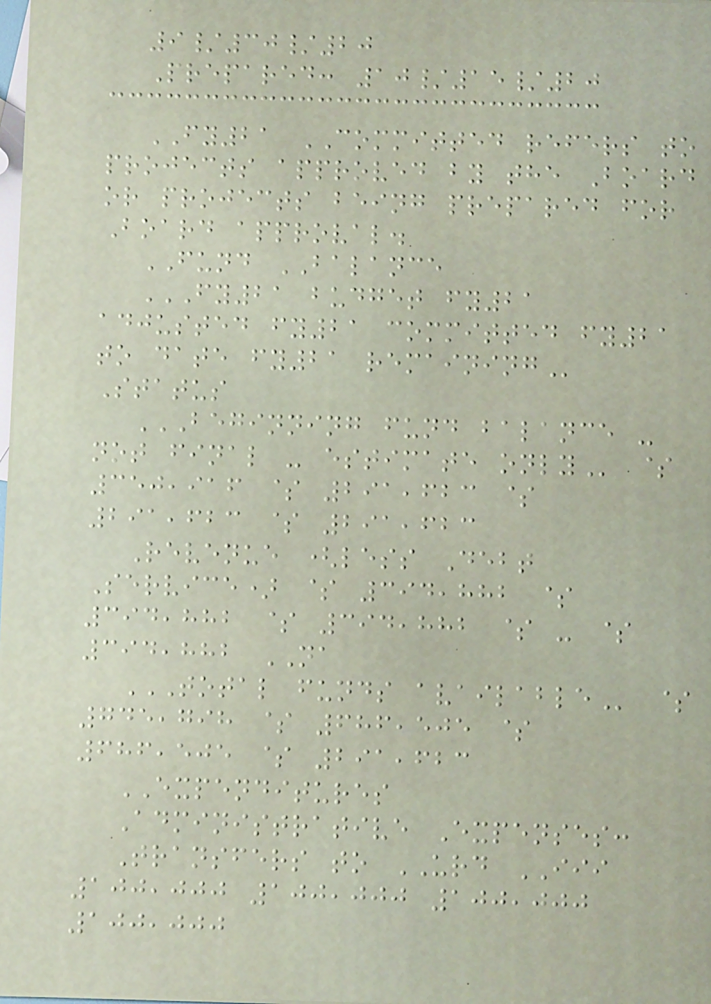9/30/20
Prepared: 10/15/20
FY21 COMMITTED refers to
projects approved by the Board
or projects being prepared for
Board approval.
FUND BALANCE
FY21 BUDGET FY21
ADJUSTED FY21 COMMITTED FY21
TO DATE FY21 REMAINING
Status
BEGINNING FUND BALANCE -
NOT FINAL - ESTIMATE ONLY $
350,916 $ 291,623 $
291,623 $ 291,623
Revenue (less Debt
Service) $ 394,882 $
394,882 $ 394,882 $ - $
394,882 NA
TOTAL FUNDS AVAILABLE $
745,798 $ 686,505 $
686,505 $ 291,623
EXPENDITURES
Administrative Expenses:
Transfers to URD III
100,000 100,000 100,000
100,000
